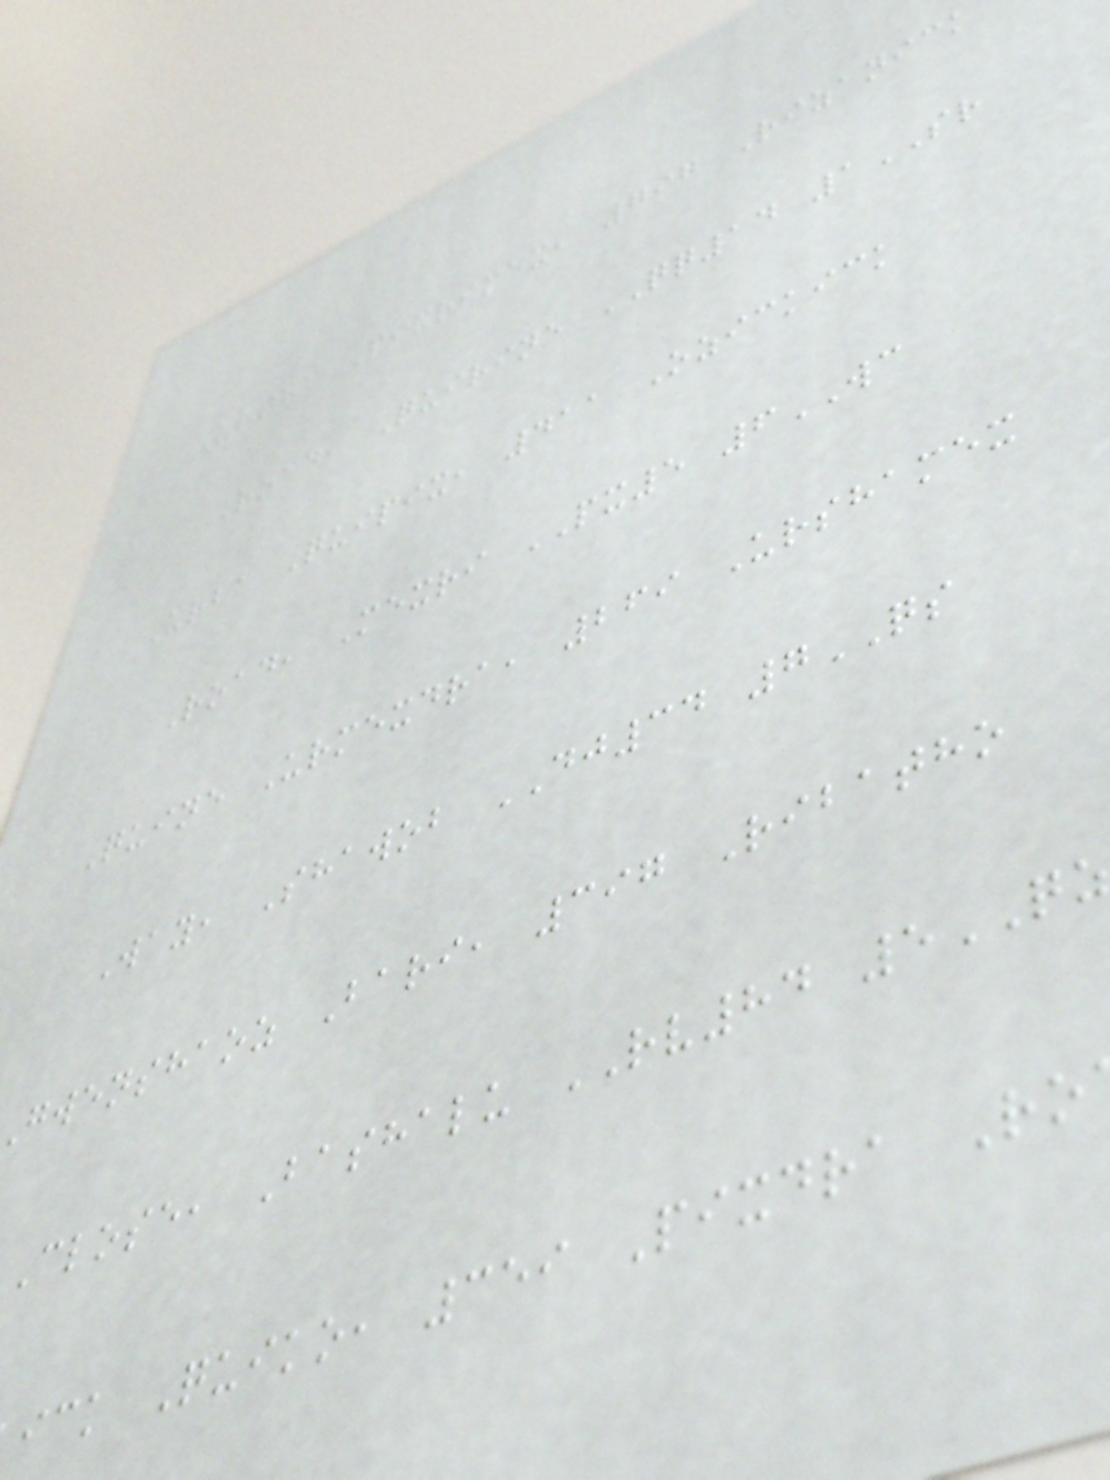Ursha Pixrimex, 797 Rizanick
Road, Quirine QQ14 1SR
Urba Quipix, 411 Ozickick
Road, Mexri PX5 6WC
Quine Urmexdra, 269 Urshamex
Way, Shawob DJ34 7QS
gwenshaoz Bari, 397 Ribatho
Close, Bashalu RV84 5QZ
ick Quiko, 359 Pixdra Ro
